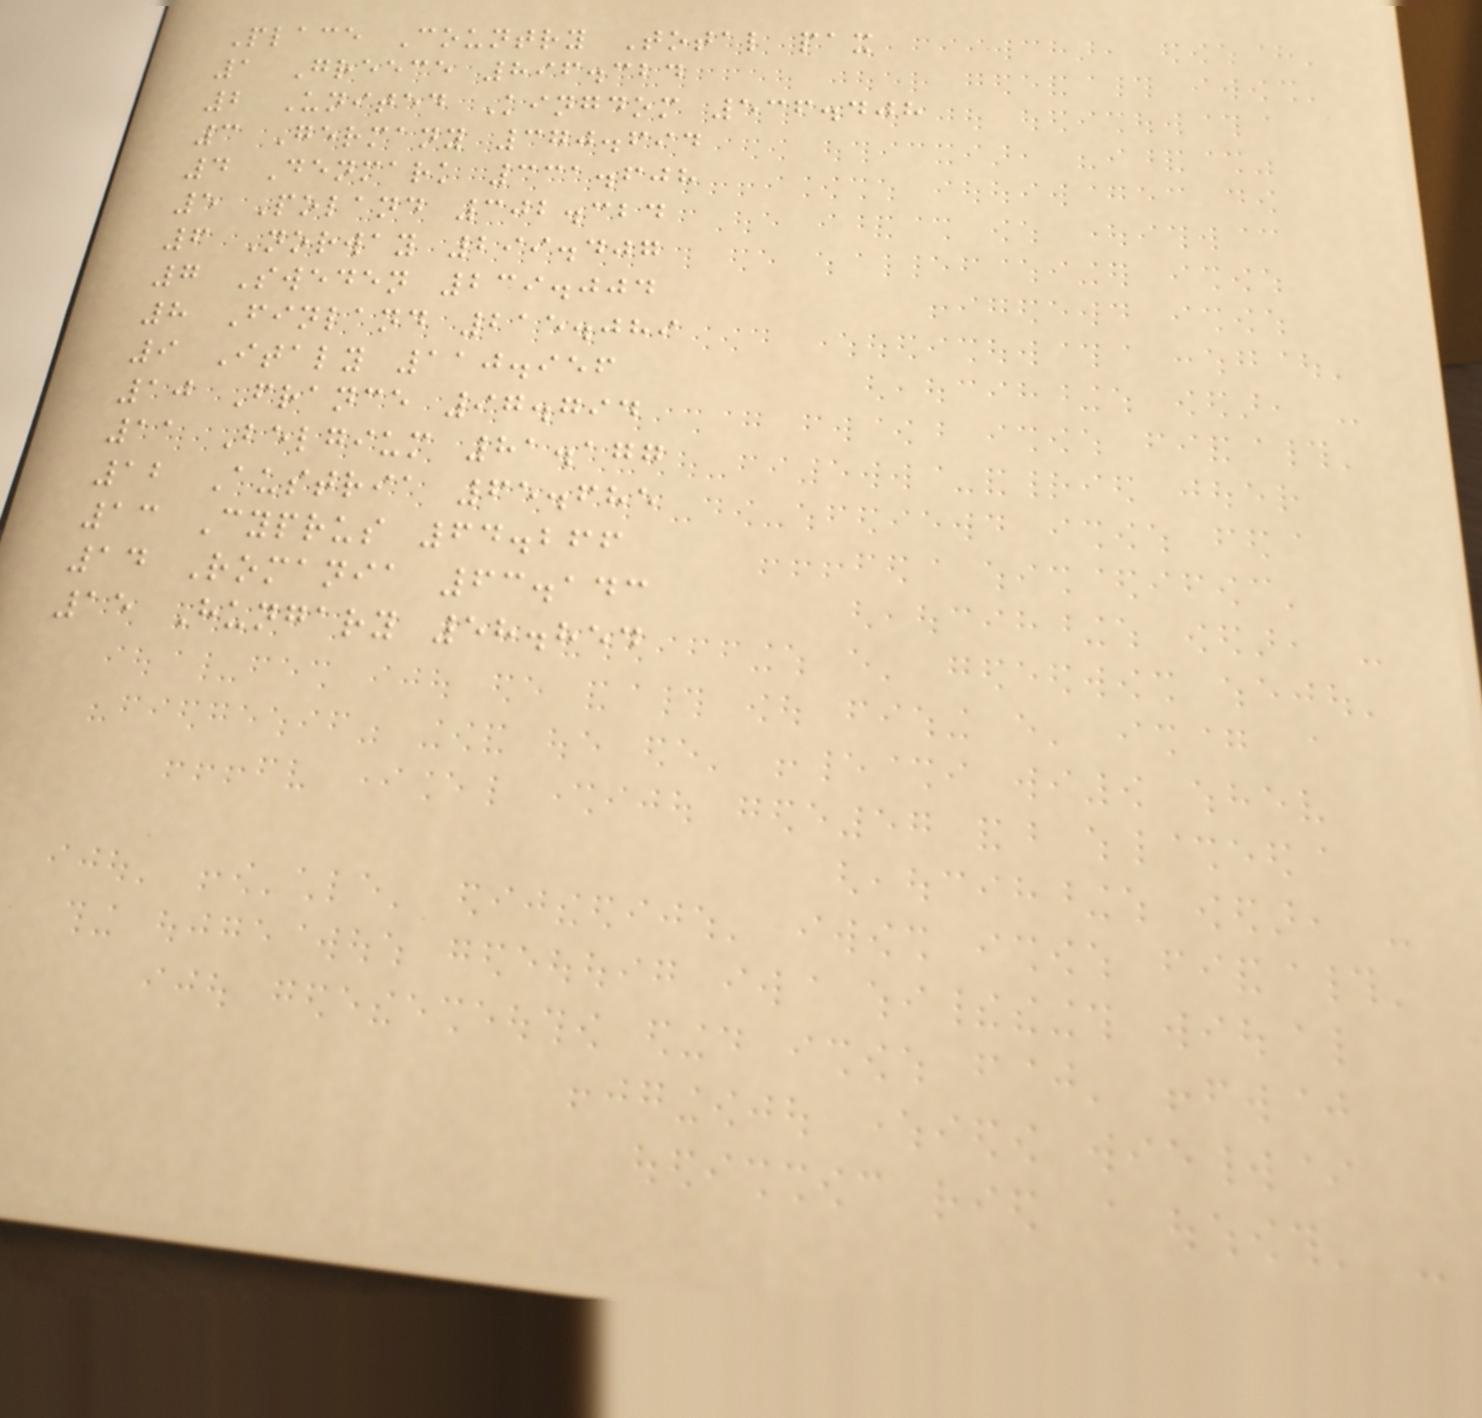Place Country Total pax
1 Greece 896.324
2 United Kingdom 536.408
3 Germany 370.694
4 Denmark 331.608
5 Poland 302.324
6 Norway 299.407
7 Sweden 239.004
8 Finland 215.089
9 Italy 110.956
10 France 97.794
11 Belgium 81.177
12 Austria 65.685
13 Cyprus 64.266
14 Romania 63.143
15 Hungary 58.854
